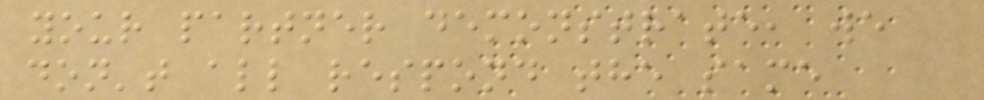your partner demonstrate, we
don't all respond the same
